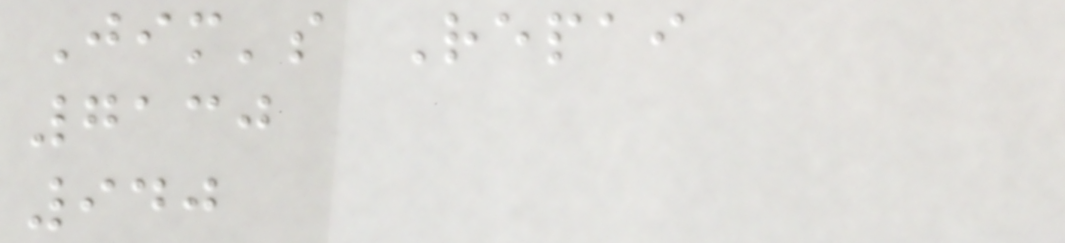Jim's Repai
7130
940
